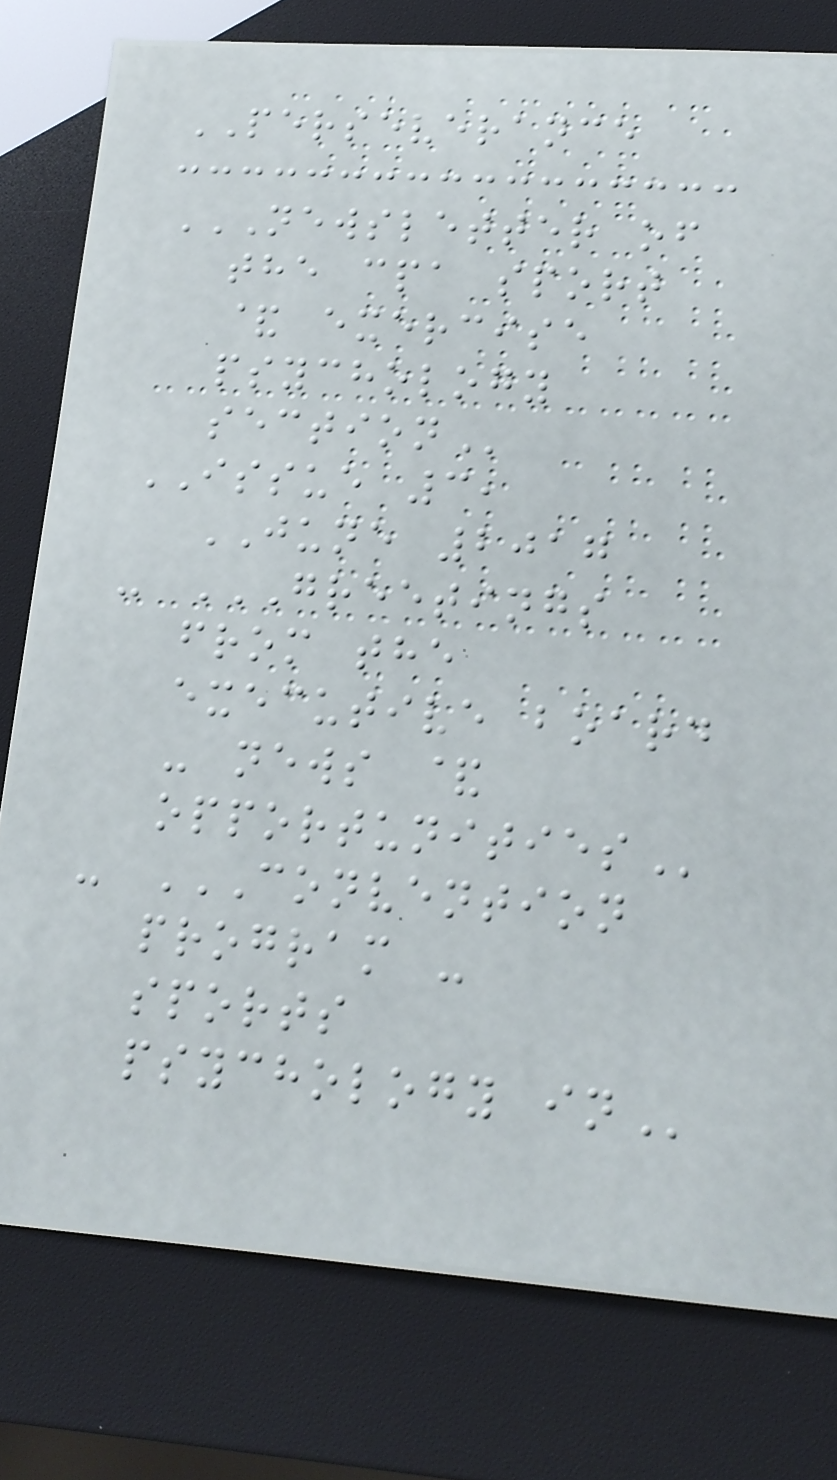PERSEVERANCE
NEWSLETTER OF
THE CPA SPORT
& EXERCISE
PSYCHOLOGY
SECTION
ISSUE 3,
JUNE 2017
- GREETINGS
FROM THE
EXECUTIVE BOARD
- NEWS &
OPPORTUNITIES
- CONVENTION
PROGRAM -
SPORTS
PSYCHOLOGY IN
